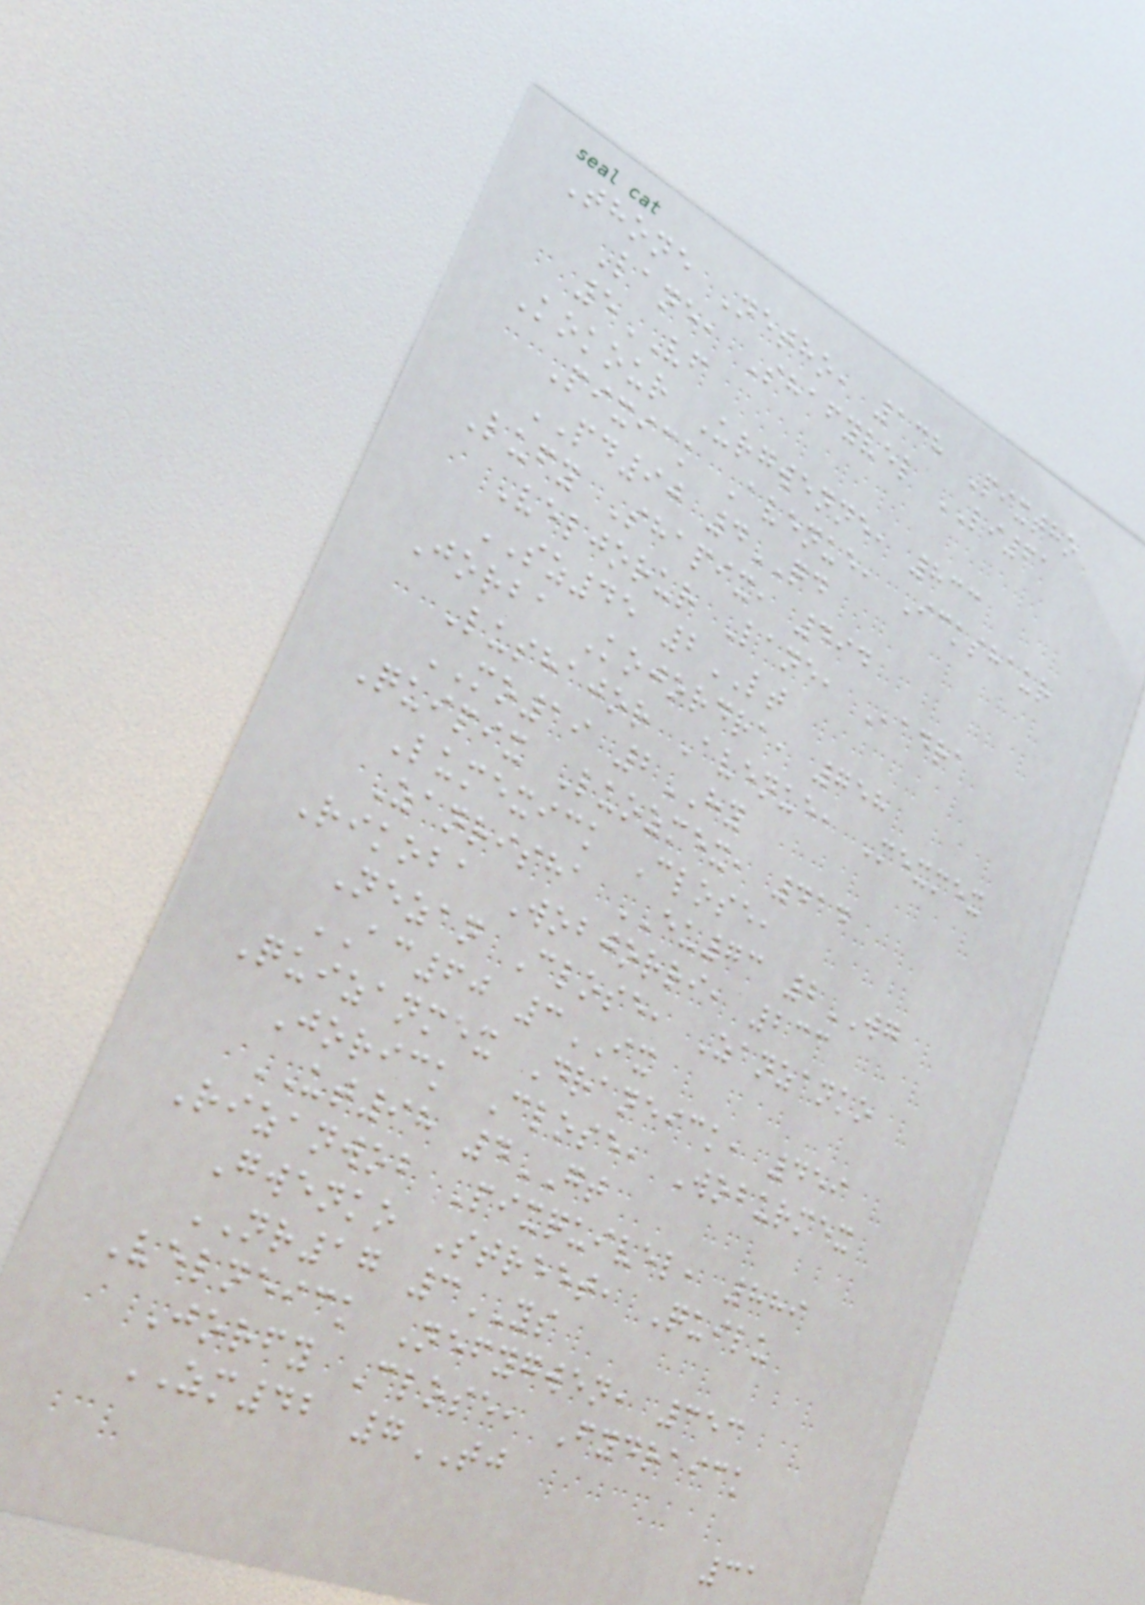Thone Netho, 138 Pixtho
Lane, Shafyvel LI61
5VF
Kokour Urgwenne, 833
Pixick Avenue, Ickshaur
PD90 4QD
Lufy Shapix, 494
Veljorur Lane, Badra
SZ45 2LT
Jorba Kojordra, 758
Lushajor Avenue, Mexmex
MO19 2HY
Quipix Luozmex, 414
Lumexick Close,
Zanrisha EU73 2WG
Rikoba Wobjorri, 233
Nezan Close, Zanzanko
AC60 3IX
Quizanmex Draneick, 459
Jorick Close, Woburmex
UT98 4GT
Rizanwob Pixquivel, 889
Gwenko Street, Quilu
NR17 3YS
Velneick Nefygwen, 353
Jorfy Close, Fydraick
ZM42 7TJ
31
